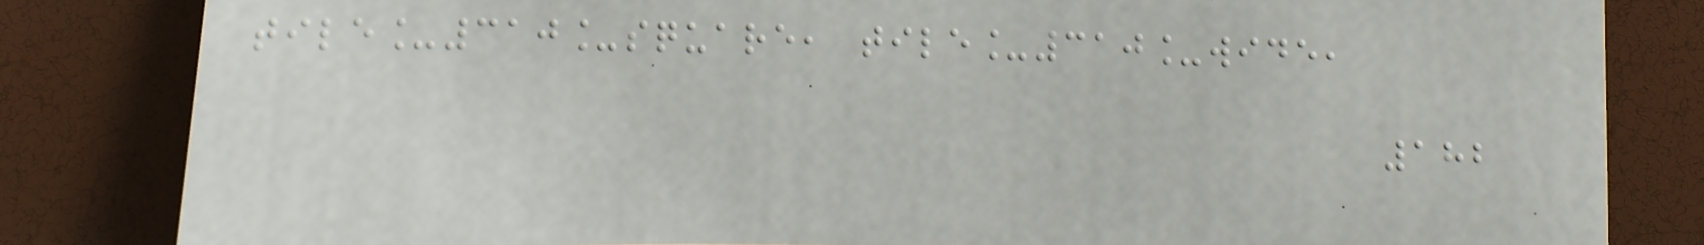tile_310_square, tile_310_wide,
182
